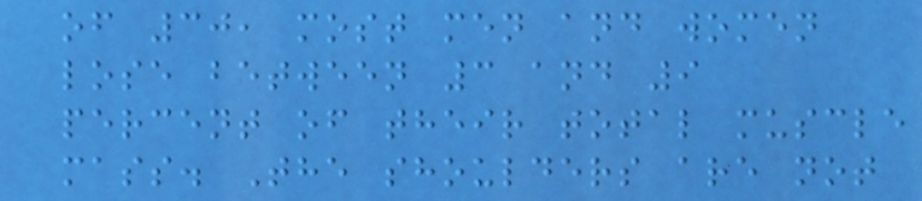of 30, most men and women
lose between 3 and 9
percent of their total muscle
mass. The shoulders are not
